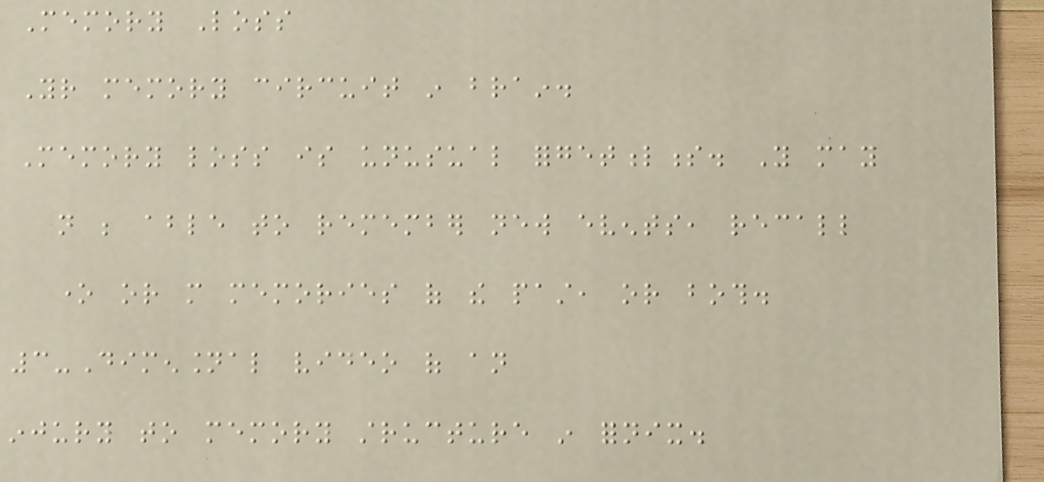Memory Loss
Your memory circuit in brain.
Memory loss is unusual forgetfulness. You may
not be able to remember new events, recall
one or more memories of the past, or both.
3-Dimensional video of an
injury to memory structure in fornix.
